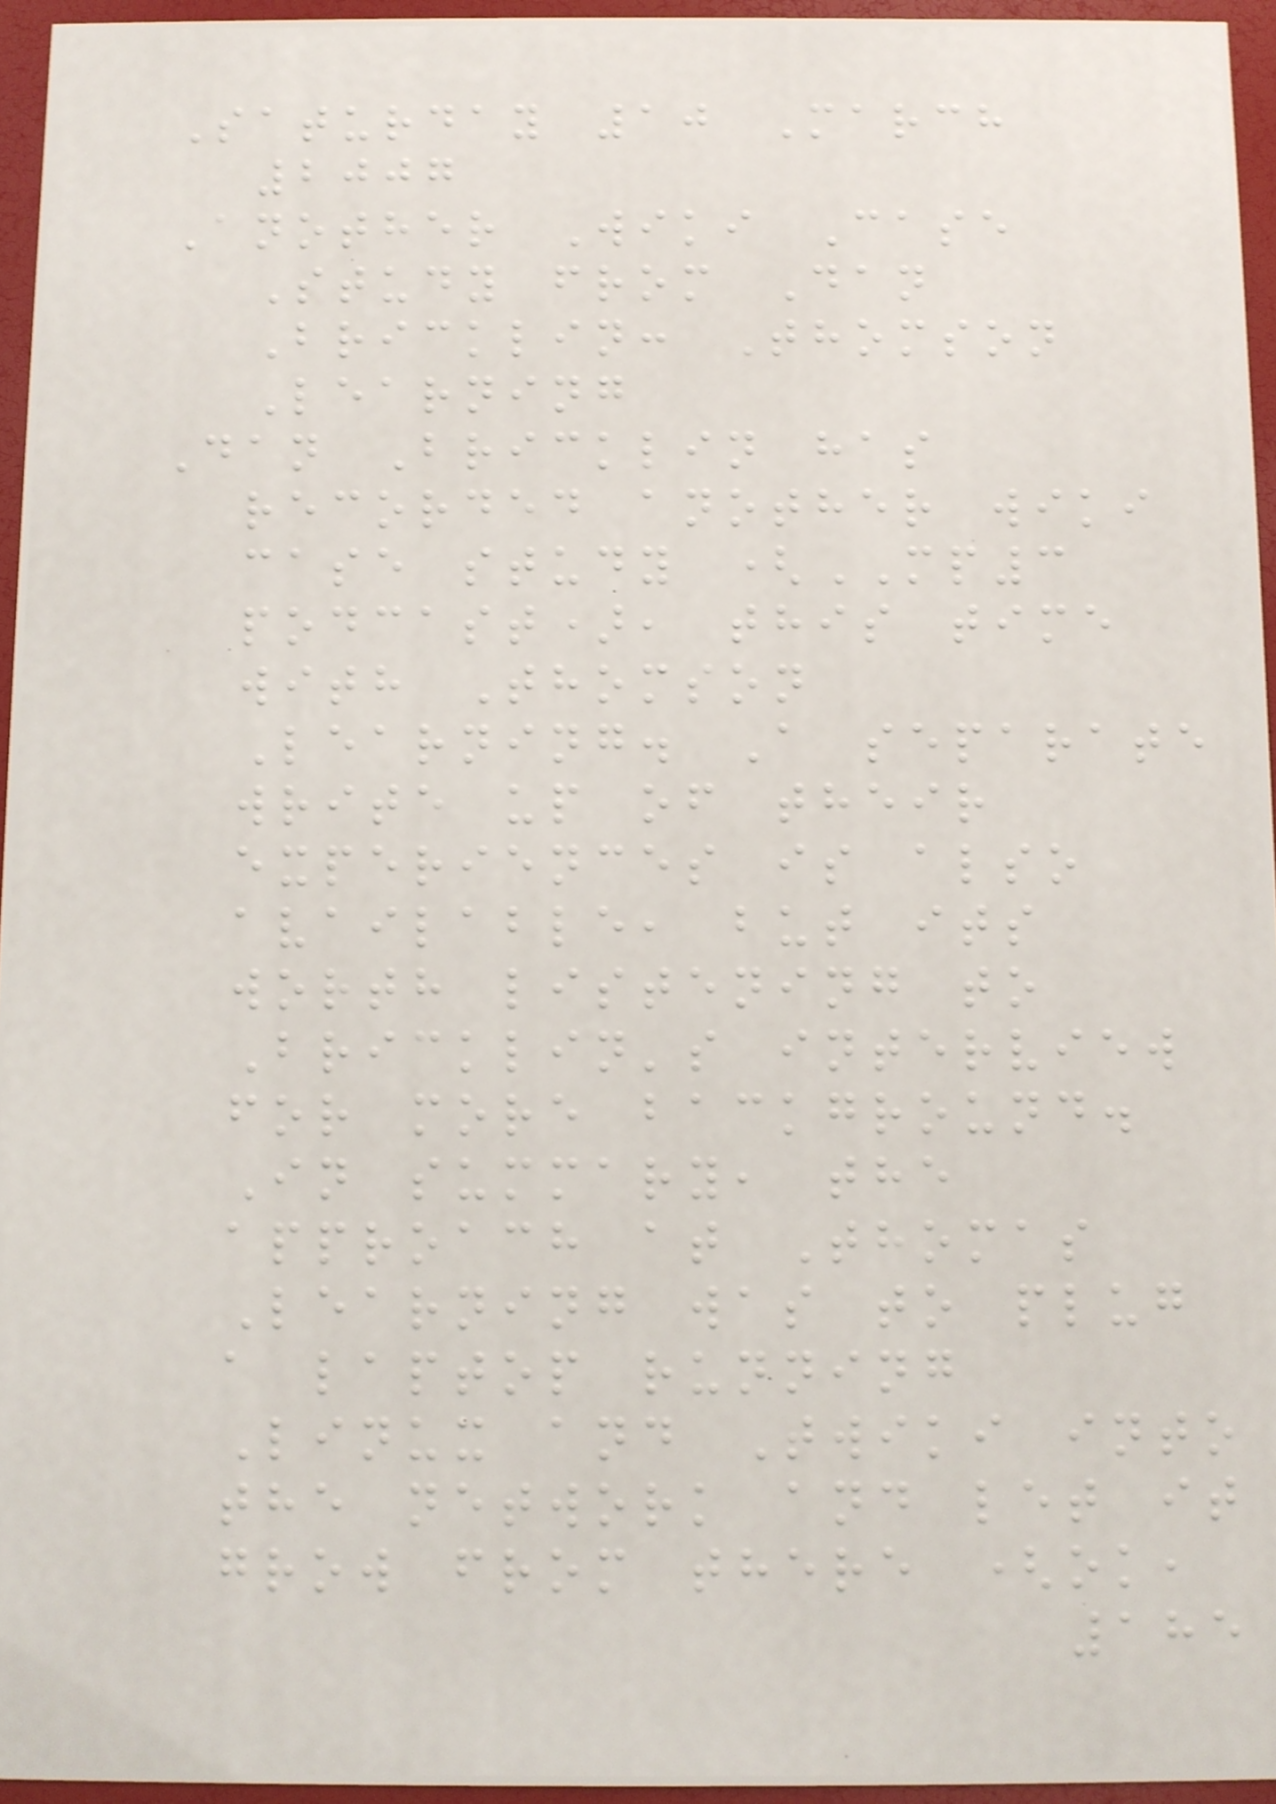Saturday 10 March
2007
Another Wiki Case
Study from Dan
Bricklin: Thomson
Learning
Dan Bricklin has
recorded another wiki
case study (MP3
podcast), this time
with Thomson
Learning. A separate
write up of their
experiences is also
available, but its
worth listening to
Bricklin's interview
for more background.
In summary, the
approach at Thomas
Learning was to plug
a laptop running
Linux and Twiki into
the network and let it
grow from there (ok,
185
